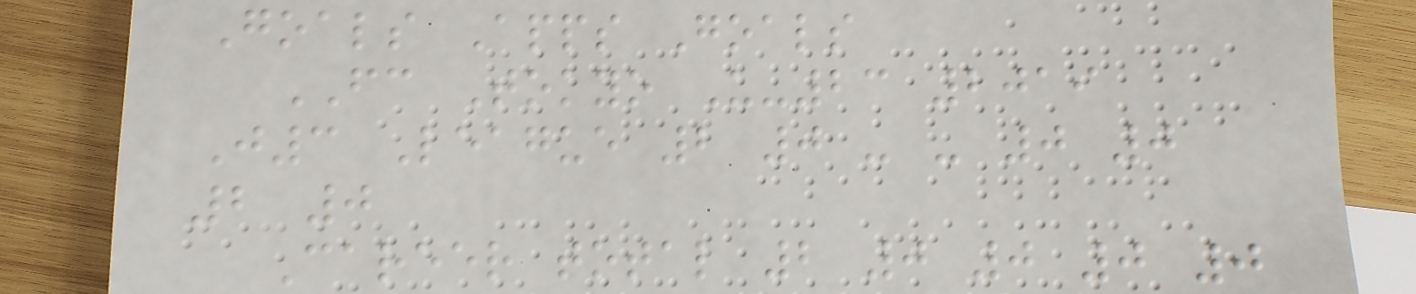Goals Apps Goals
FC Tokyo U-23 2019
J3 League 2 0 - - 0 0
2 0
Career total 2 0 0 0 0
